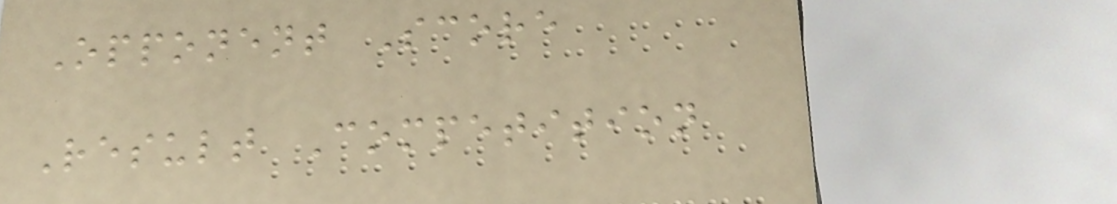Opponent Score
Result Competition
